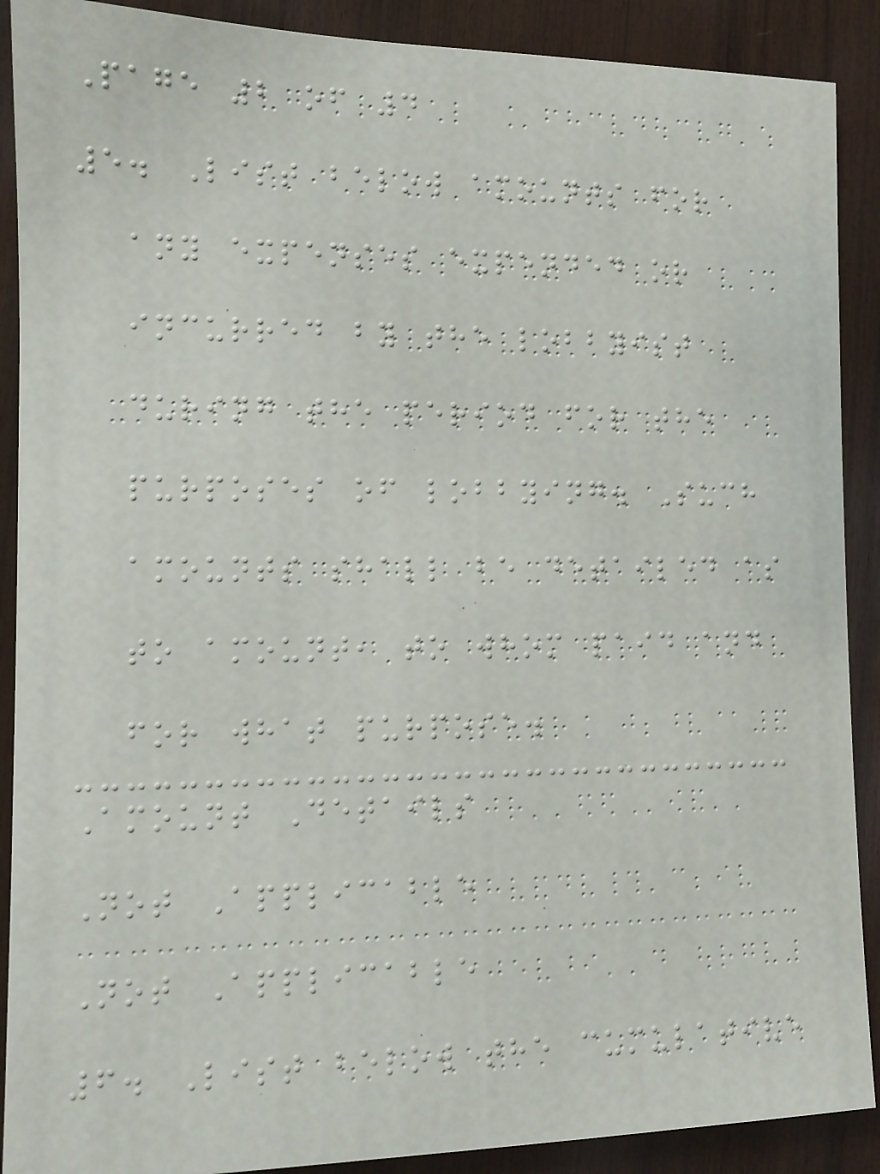Page 2 of 4
5. List below amounts for
any expenses expended or
incurred by the lobbyist
during the period for the
purposes of lobbying. Such
amounts shall be detailed as
to amount, to whom paid and
for what purpose.
Amount Details
Not Applicable
Not Applicable
6. List below the cumulative
